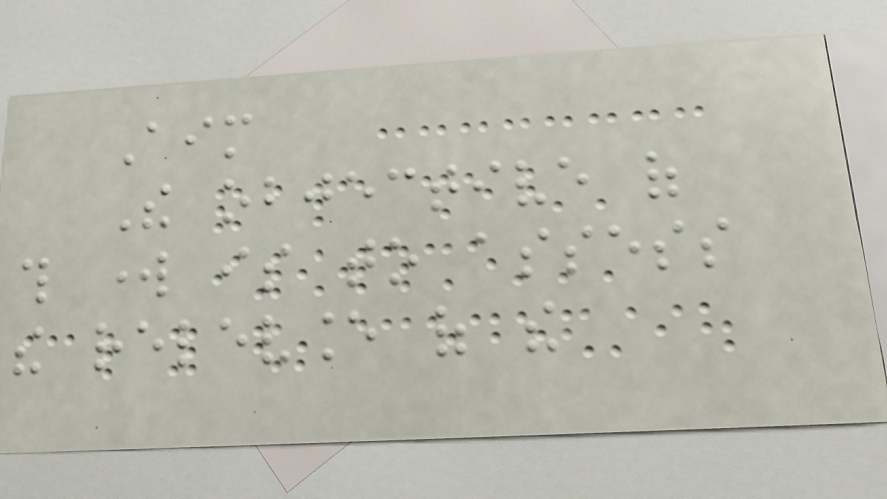Aim
The objective of
this work is to assess
the relevance of the
